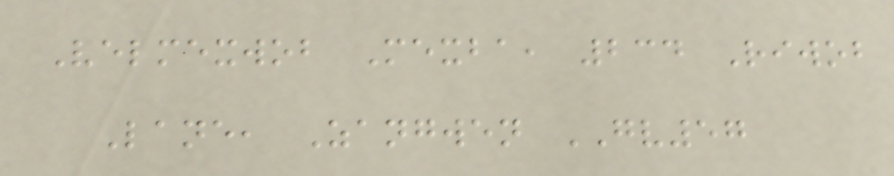Velmexwob Mexba, 234 Riwob
Lane, Zangwen GV57
